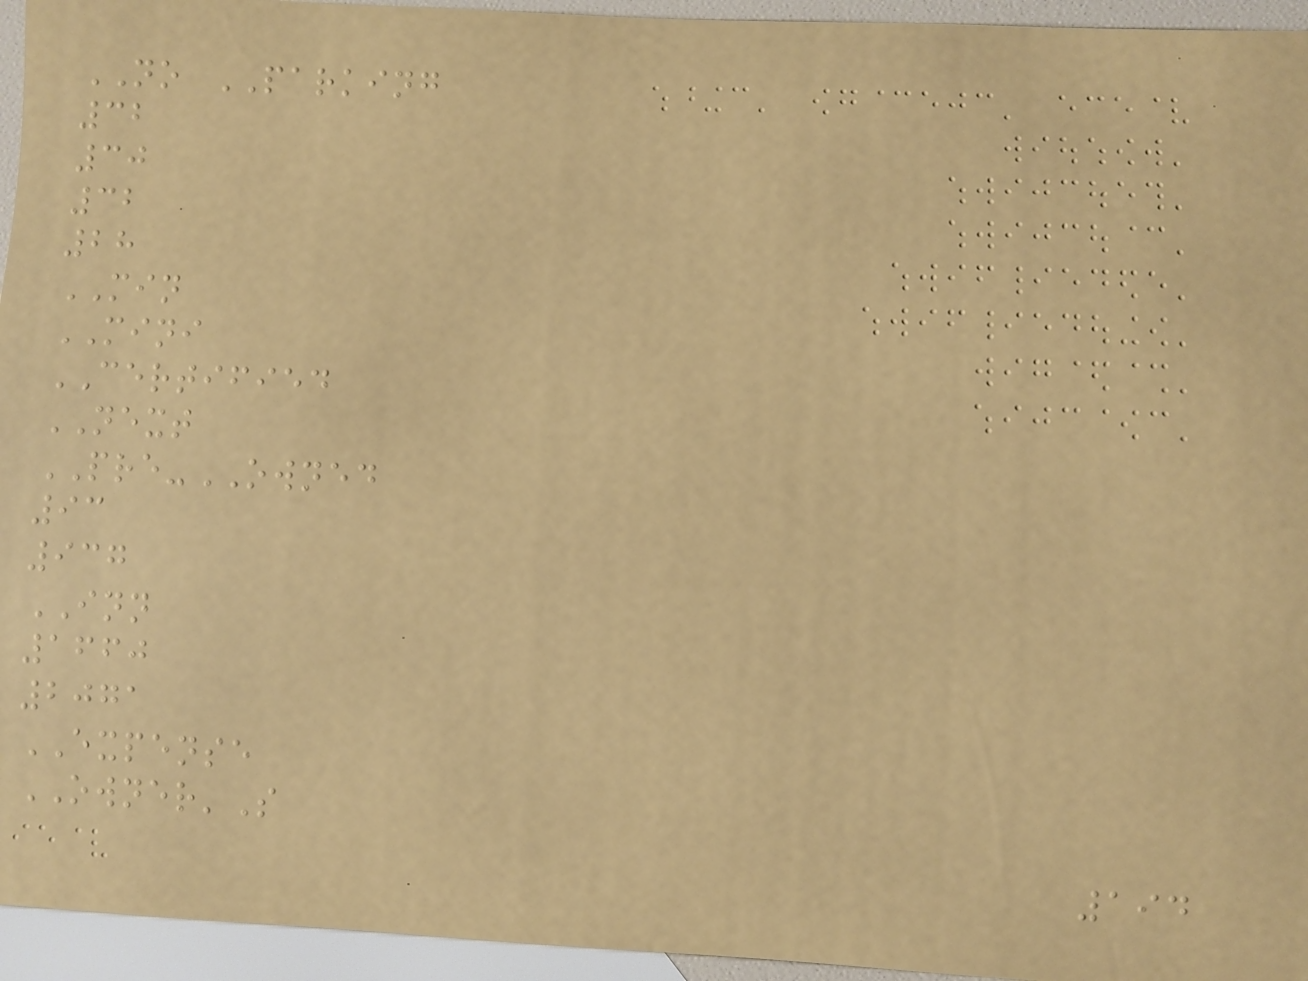NO PARKING
32
30
32
28
MIN
MINI
CERTIFIED
NEXT
PRE-OWNED
93
937
INN
1660
2071
EXPENSE
OWNER'S
194
